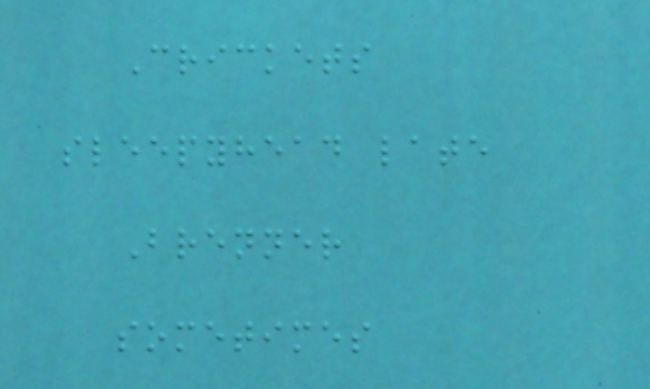Crickets
sleepyhead late
Brenner
sometimes
